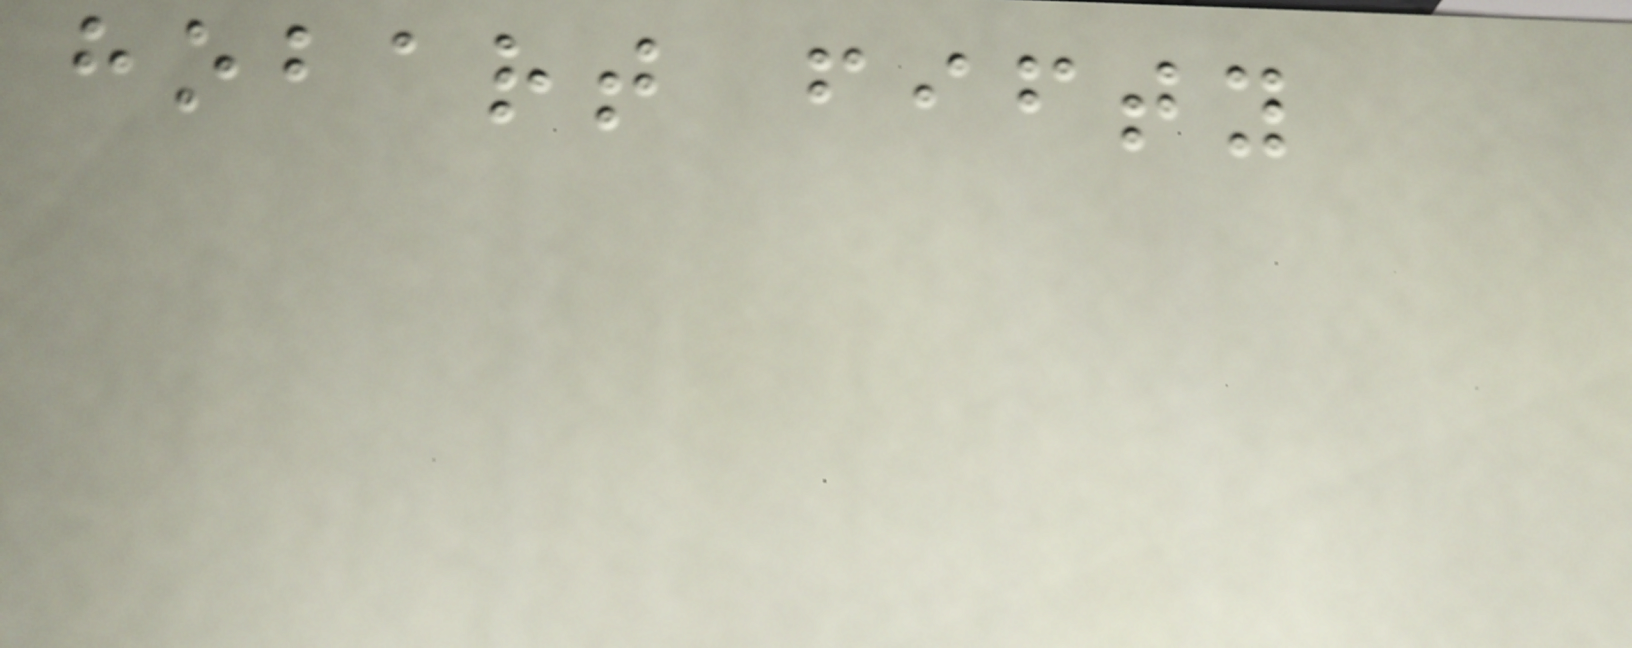hobart fifty
